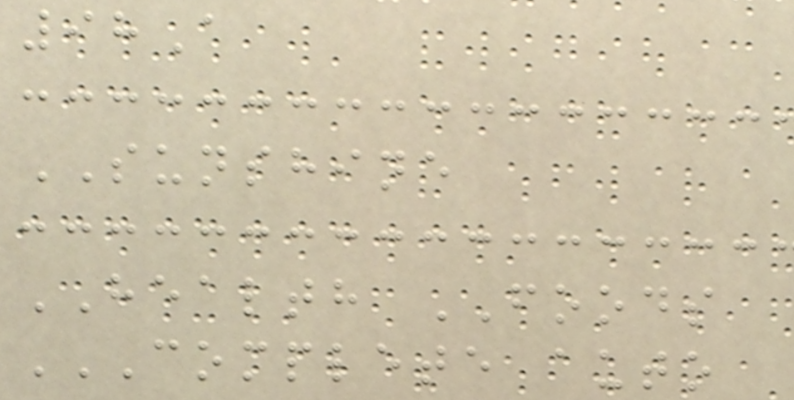98A
SUNSHINE
HEALTH FOODS
COMPLETE AUTO
